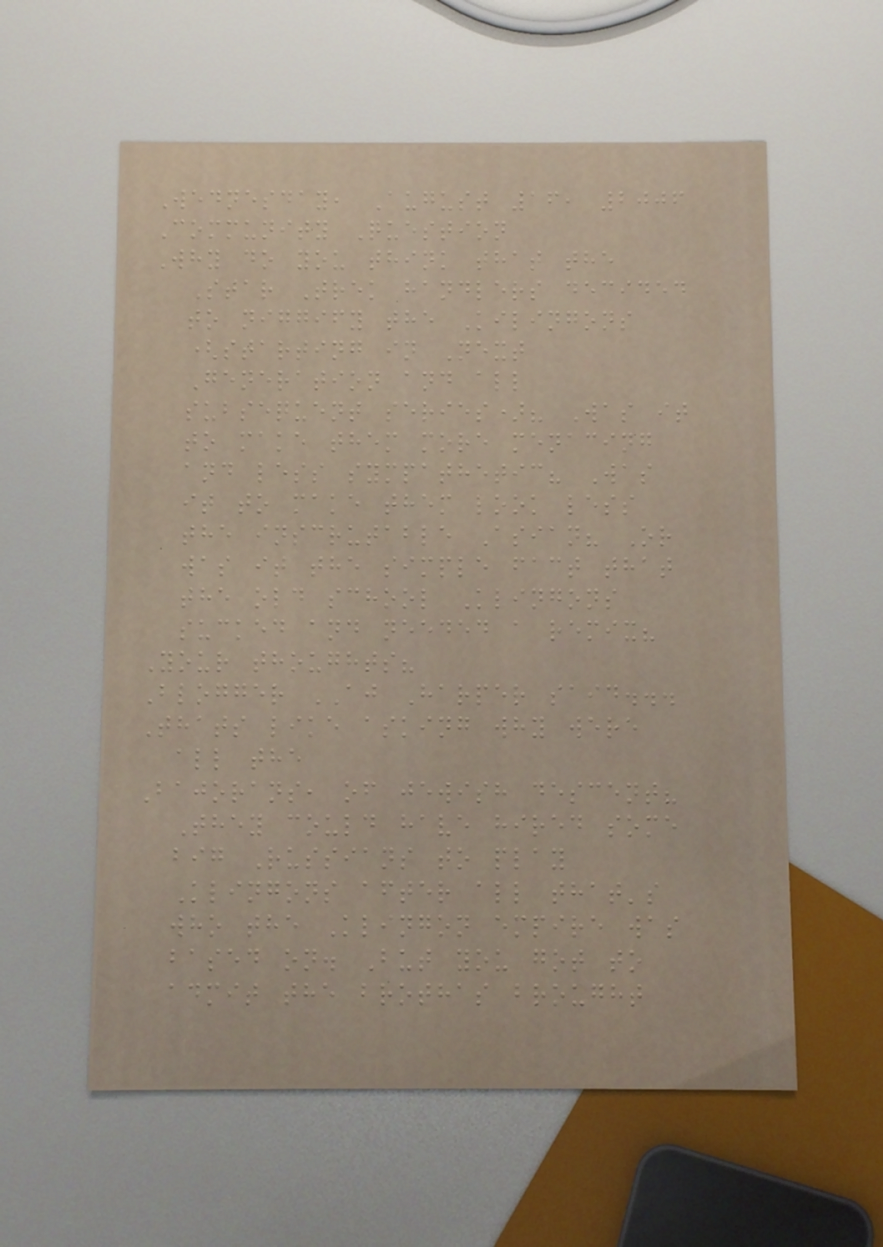Wednesday, August 16, 2006
Community Question
Why do you think that the
Star Trek handlers decided
to niggify the Kilingons
(starting in Next
Generation and all
subsequent series)? Was it
to make them more menacing
and less sympathetic? Was
it to make them look less
the inscrutable Asian? Or
was it the simple fact that
the old school Klingons
sucked and needed a remix?
Your thoughts?
Blogger AJ Harper said...
Thats like asking why were
all the
Bajorans, of jewish descent?
They could have hired some
big Russians to play
Klingons after all that's
who the Klingon empire was
based on. But you got to
admit the brothas brought
